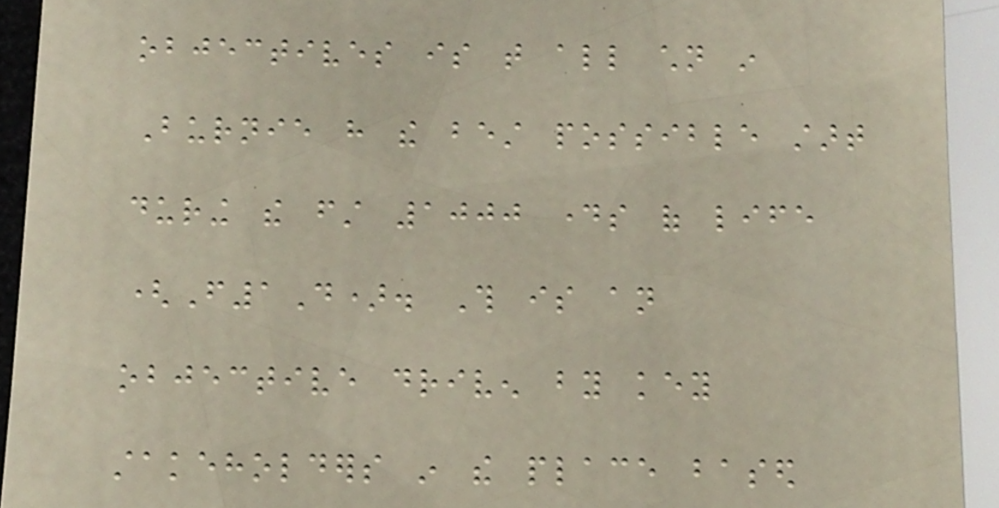objectives is that all children in
Burnie have the best possible start
during the first 1000 days of life
(F1D). This is an
objective driven by key
stakeholders in the place based
